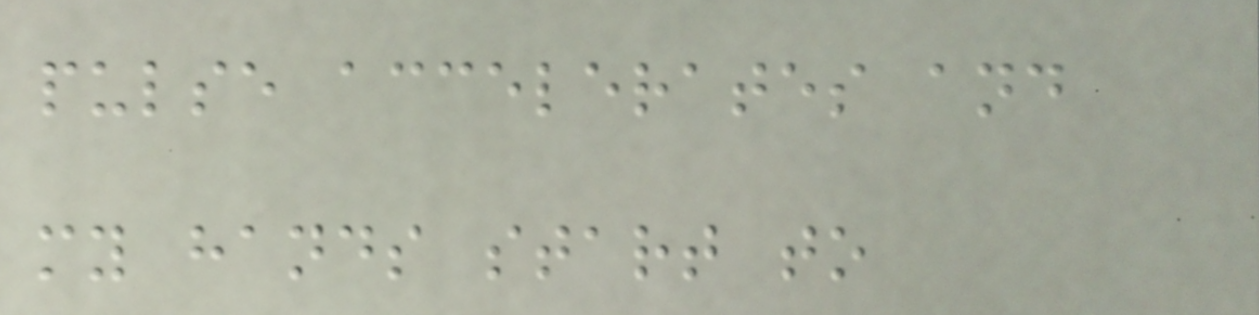pulse accelerates and
my hands start to
